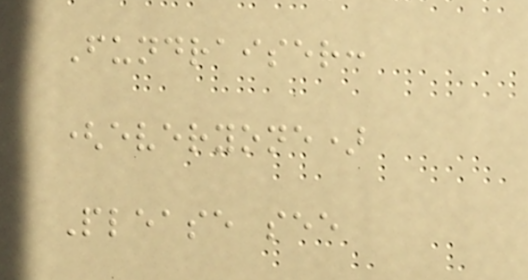Fundraiser:
(everyone)
Please see
